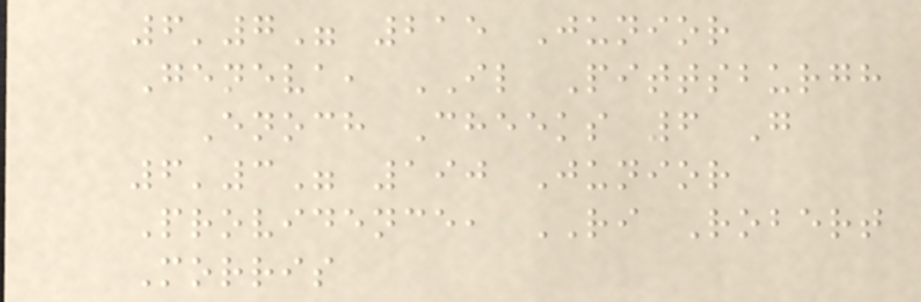6'7" 215 Junior
Geneva, IL Pittsburgh
Enoch Cheeks 6 G
6'3" 190 Junior
Providence, RI Robert
Morris
